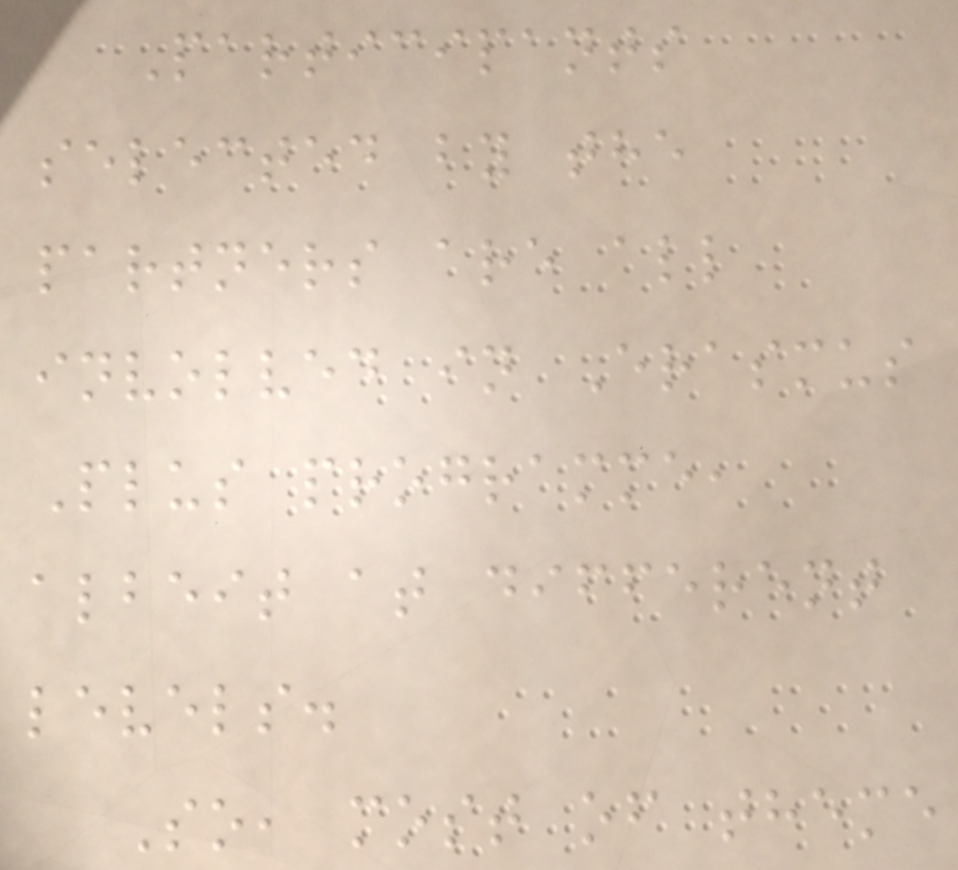Participants
selected by the
partners are all
involved in Erasmus
Plus programme,
albeit at different
levels.
So, most of theme
